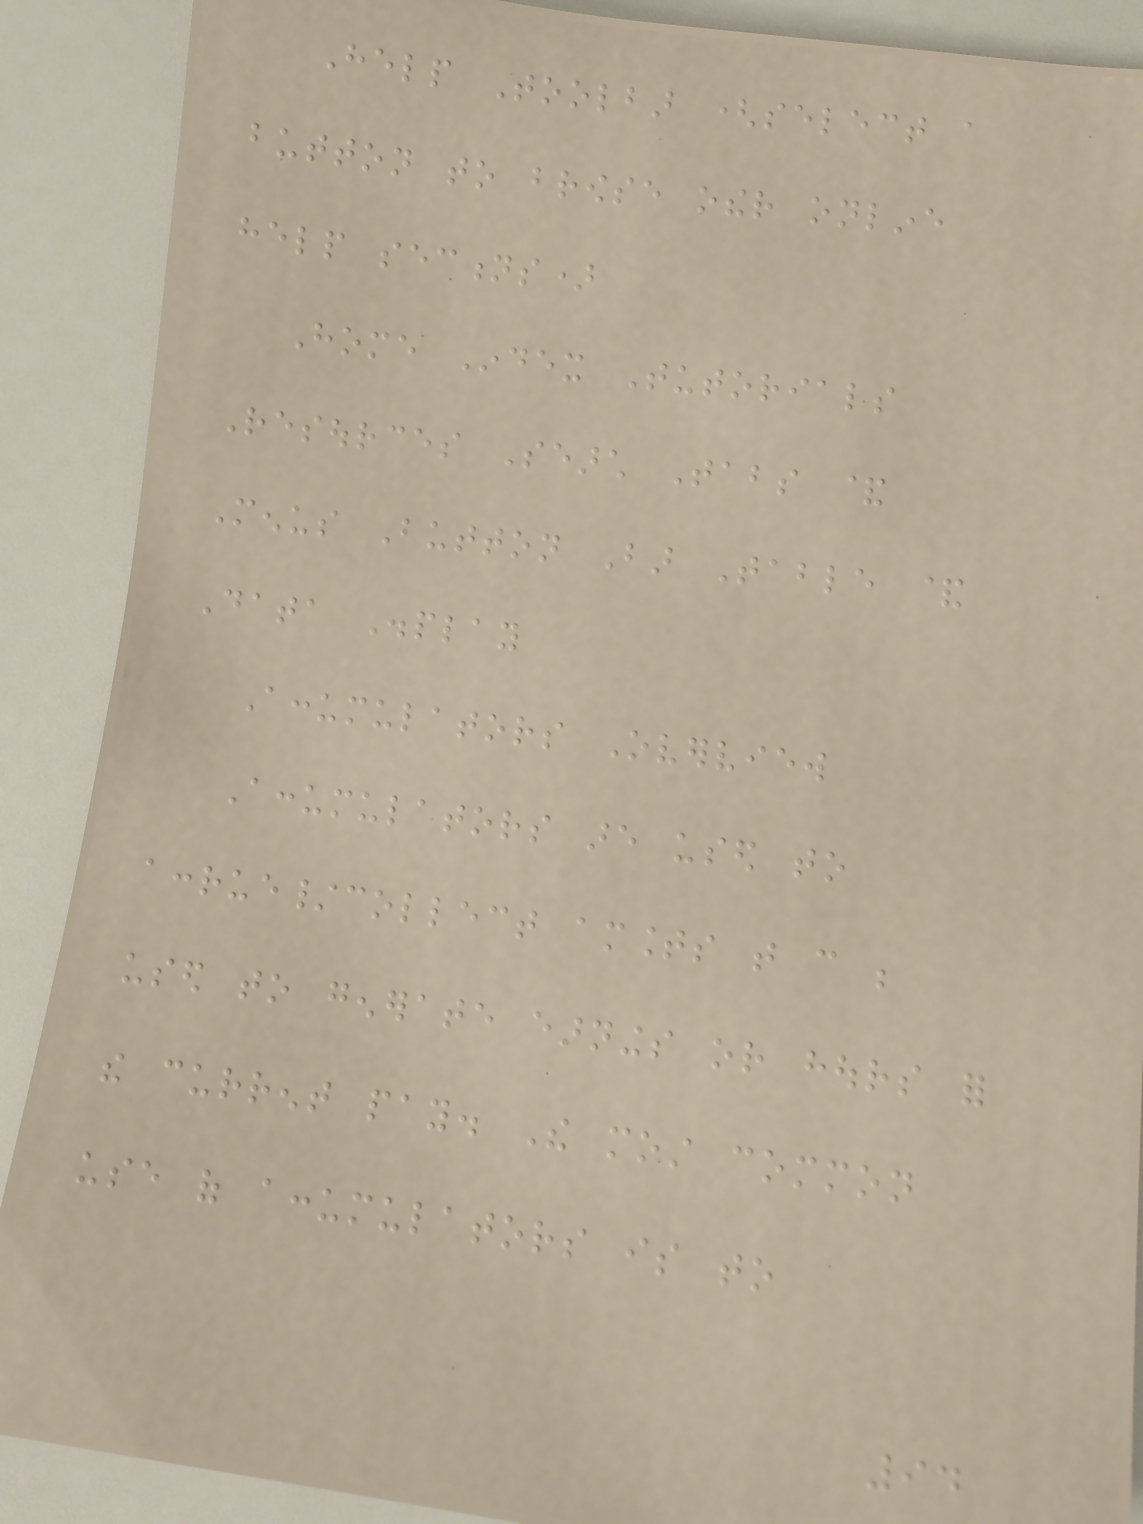Help Toolbar (select a
button to browse other online
help sections)
Home Index Tutorials
Resources Search Tabs &
Menus Button Bar Table &
Data Display
Accumulators Overview
Accumulators are used to
accrue/collect amounts that can be
used to generate earnings or hours for
the current pay. The most common
use of accumulators is to
94
